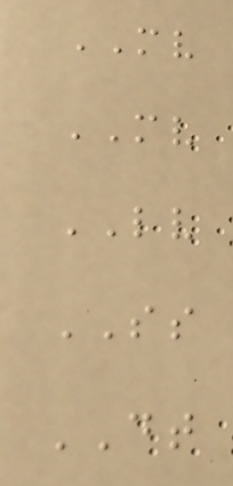MV
MV
LV
SS
DT
